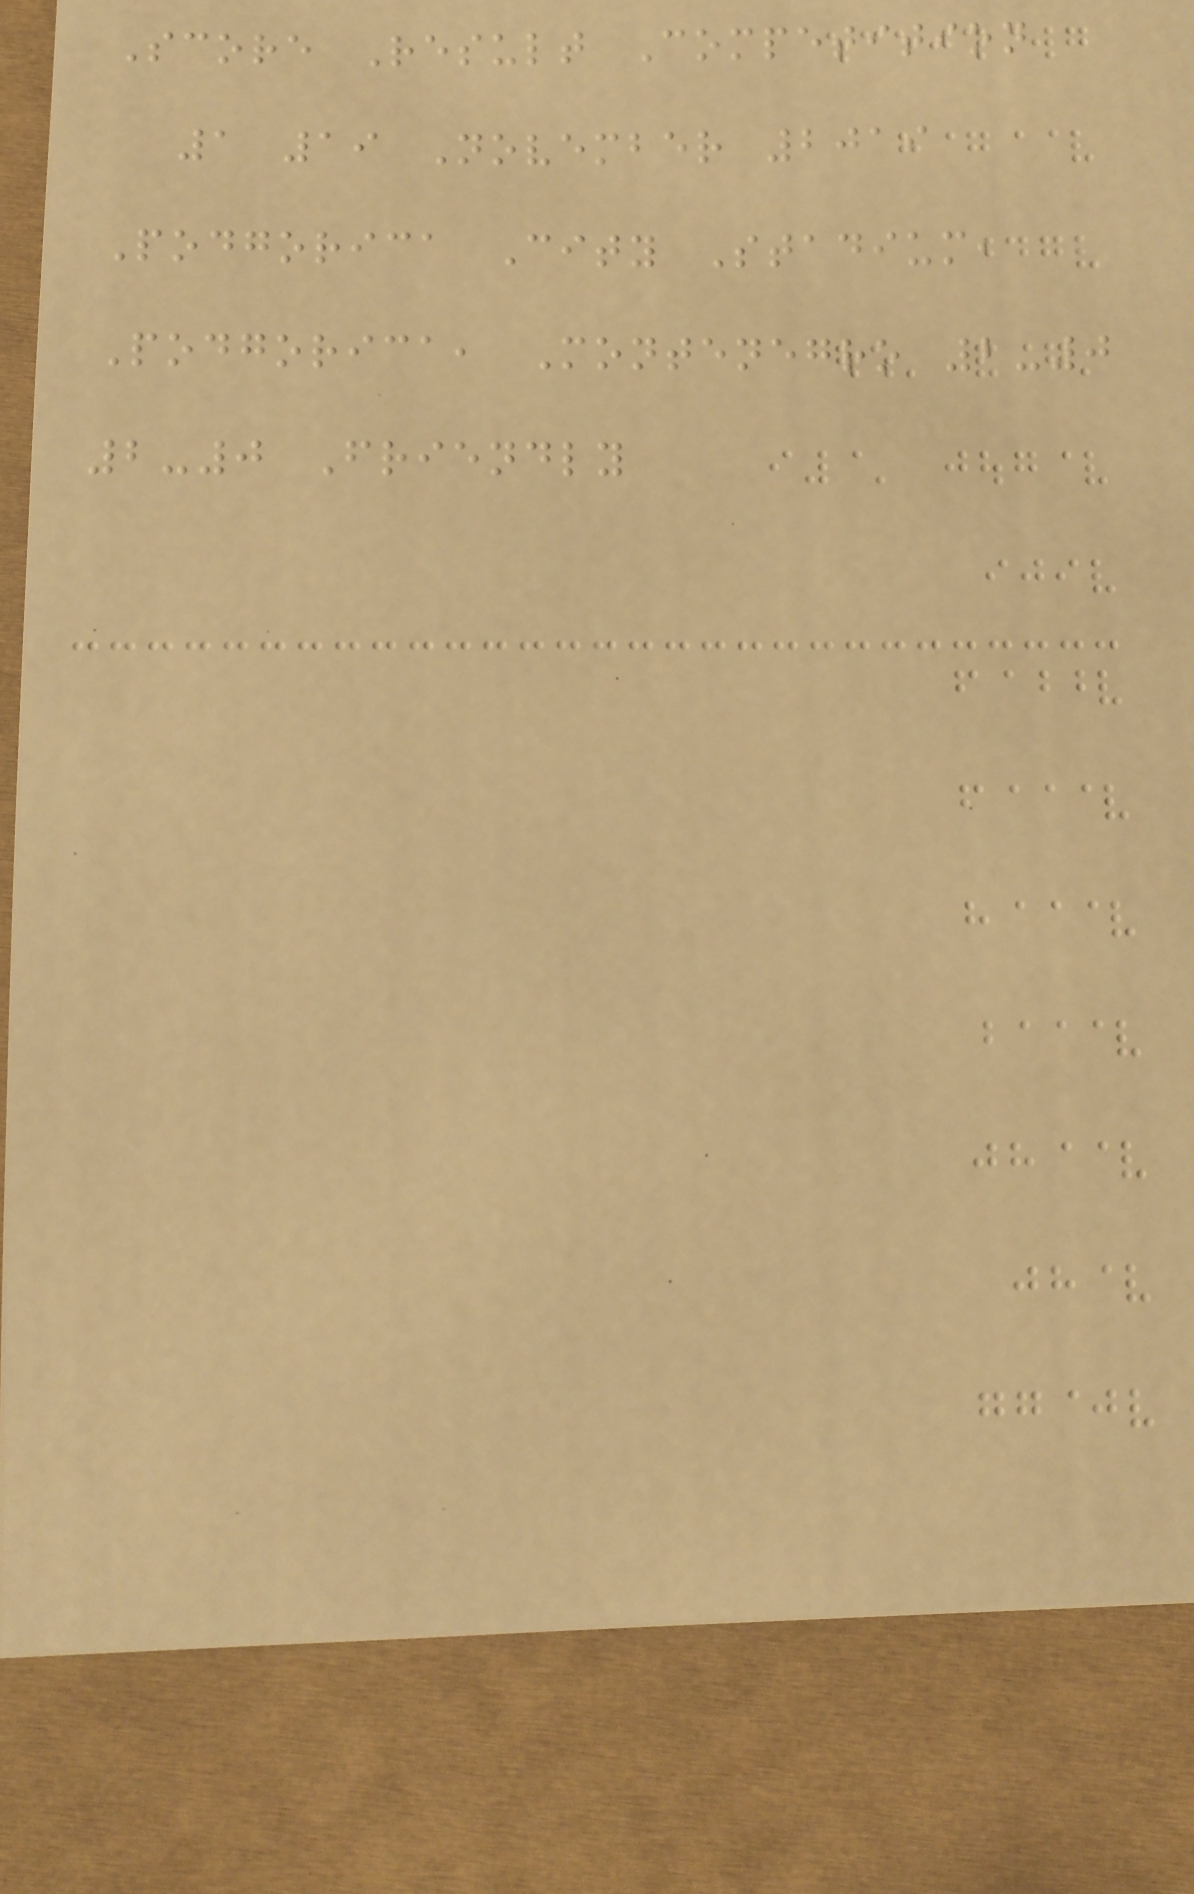Score Result Competition
1 19 November 2019
Podgorica City Stadium,
Podgorica, Montenegro 2-0
2-0 Friendly
